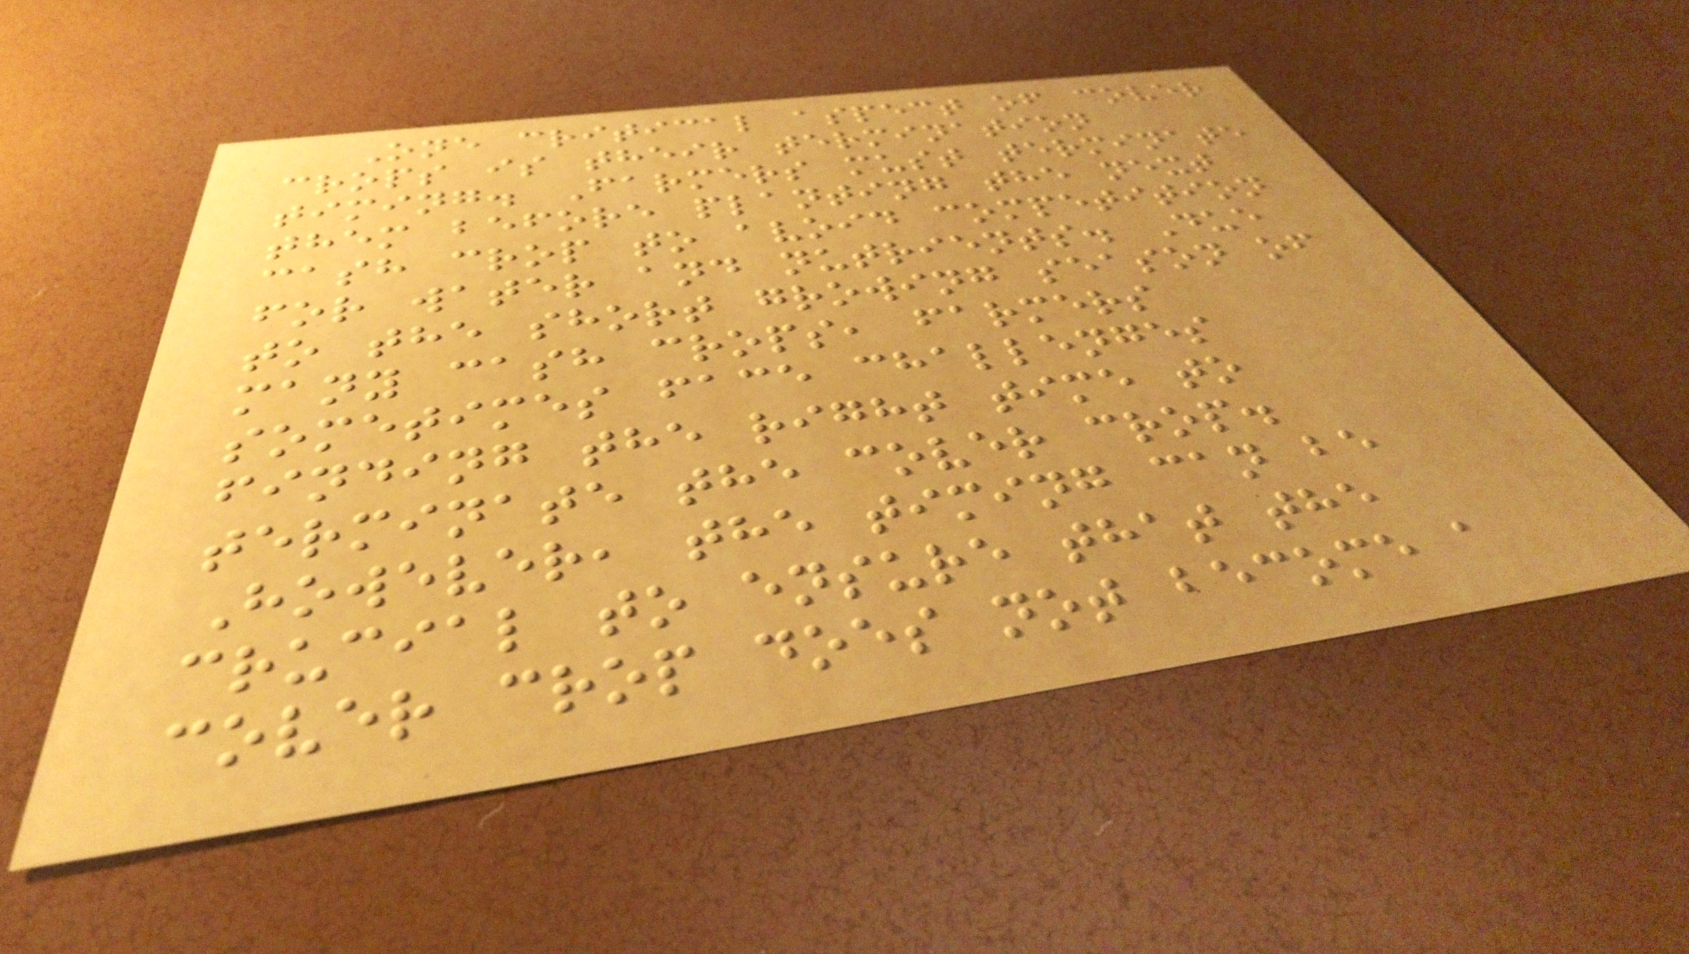One critical aspect of cover
crops is their termination
timing. Farmers must terminate
them before planting the next
cash crop to avoid competition
for water and nutrients. Due
to the short growing season of
many cash crops, farmers
sometimes face challenges
finding the right time to
terminate the cover crop.
However, the timing can be
crucial to ensure that the
cover crop does not become a
